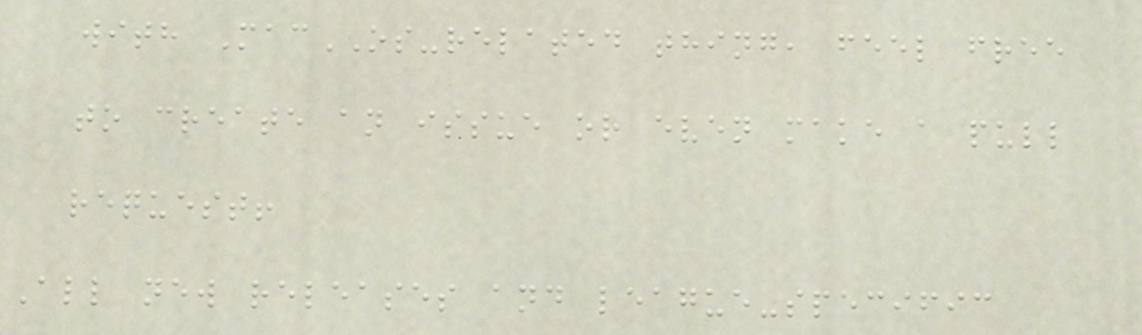with MacOS-related thing, feel free
to create an issue or even make a pull
request!
All new releases and league-specific
